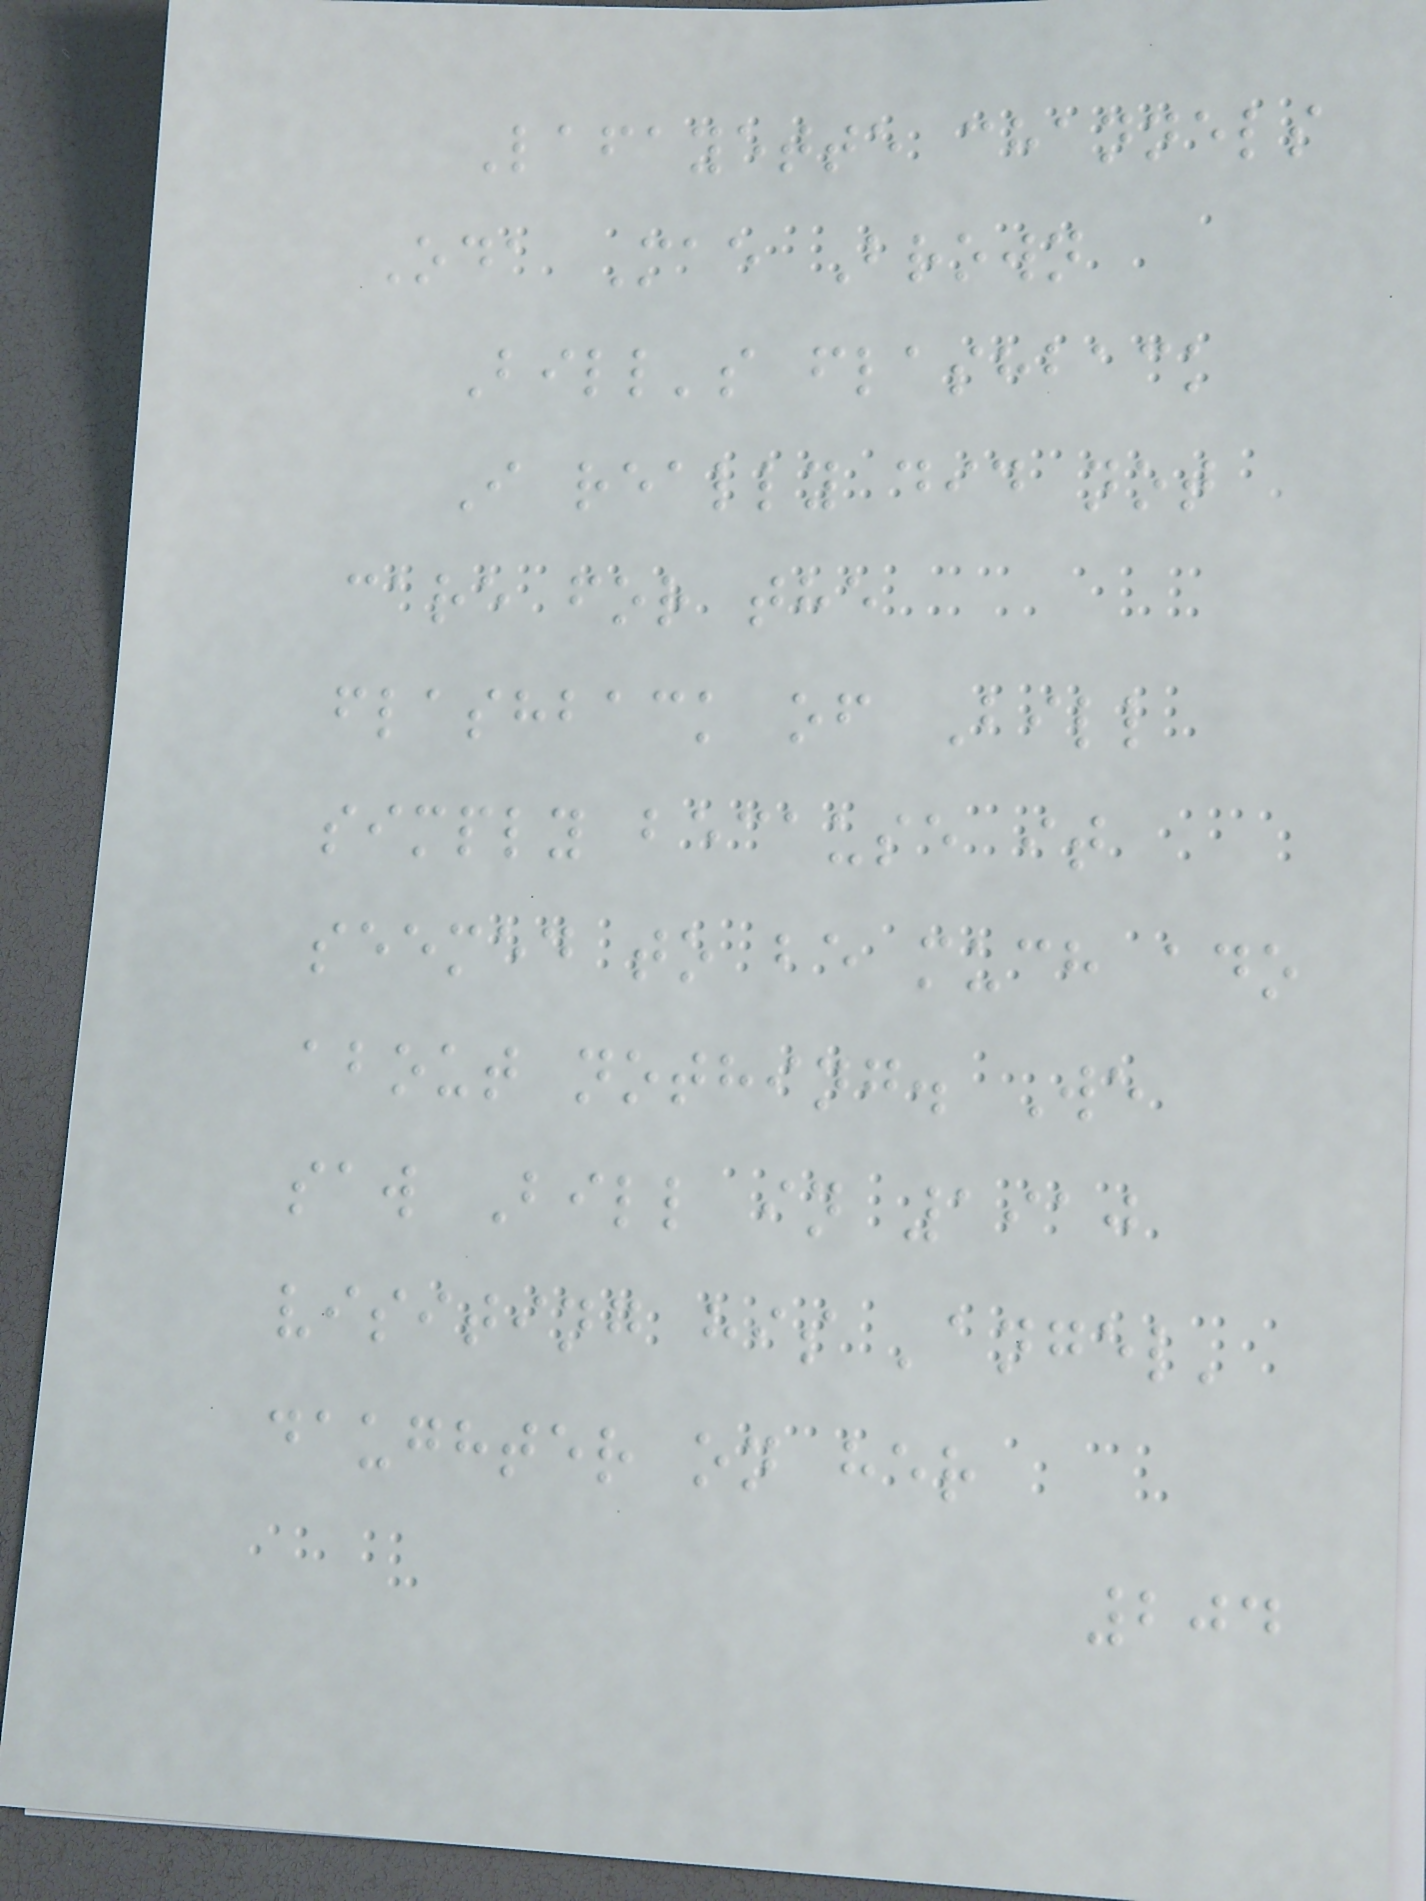Lafayette channels
Oda Mae Brown
Bill's flashback
I really did not
care for the
flashback of Bill
simply because it
seemed to be much ado
about nothing. We
saw Bill in 1910
visiting his 'angel'
daughter on her
204
